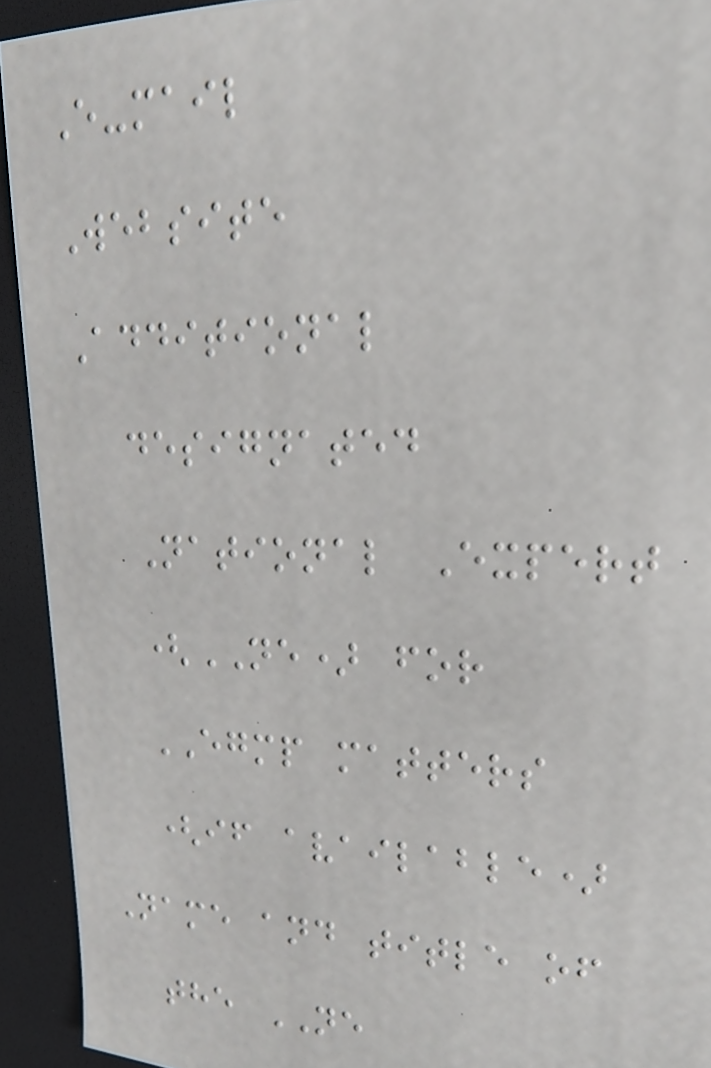E-mail
Website
Additional
designated
National Expert
(NE) for
EGMP matters
(if available)
Name and title of
the NE
